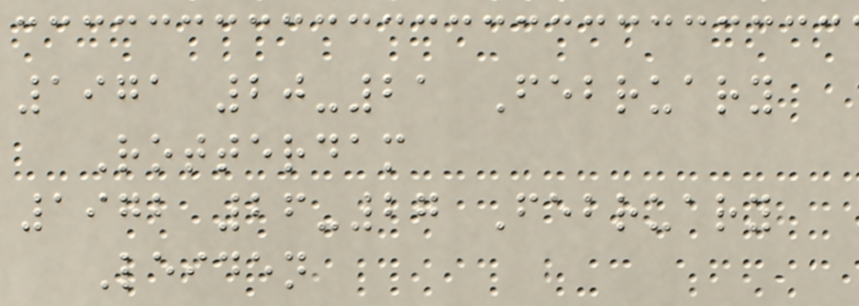1971 20-21 February
Rotterdam
1972 26-27 February
Leiden
